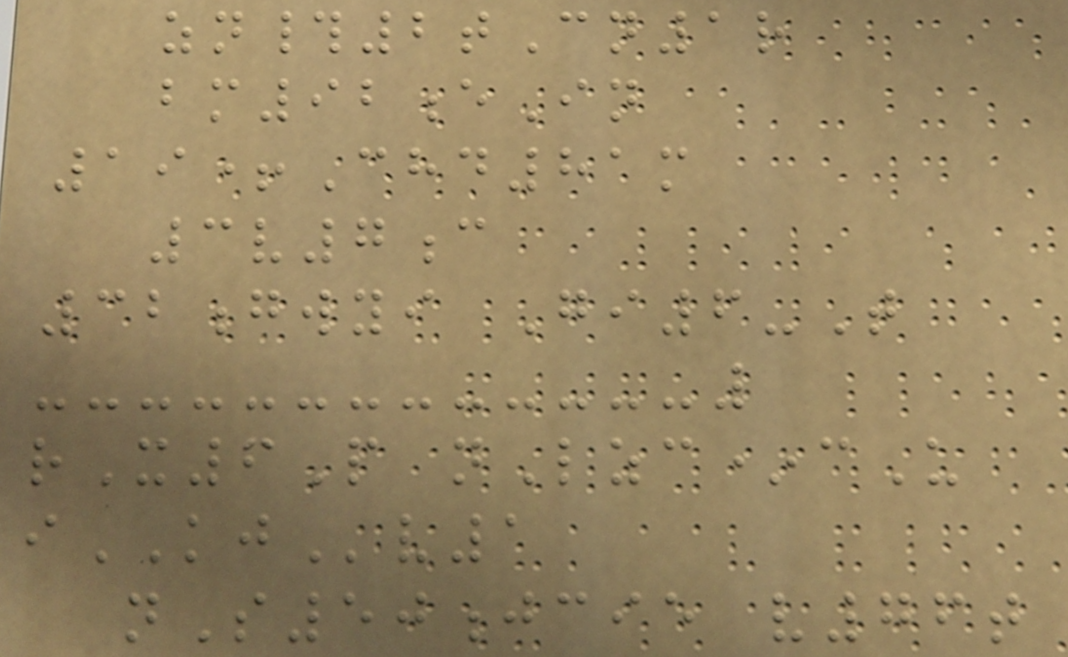zn#2tCn1r
bm92eIn
19+Chd81m
3v7c
32gwyi Gi6-T
rX6P nLzc*cU
iKJv1
nS50jcie v76t
